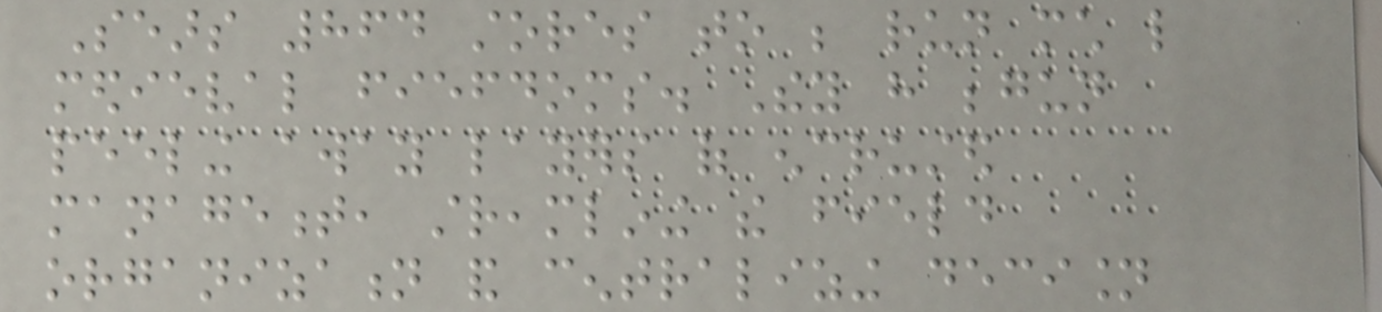Sears 864 stores to be run much like
medieval fiefdoms. They have begun
peeling away layers of encrusted
management, streamlining the field
organization and centralizing decision
